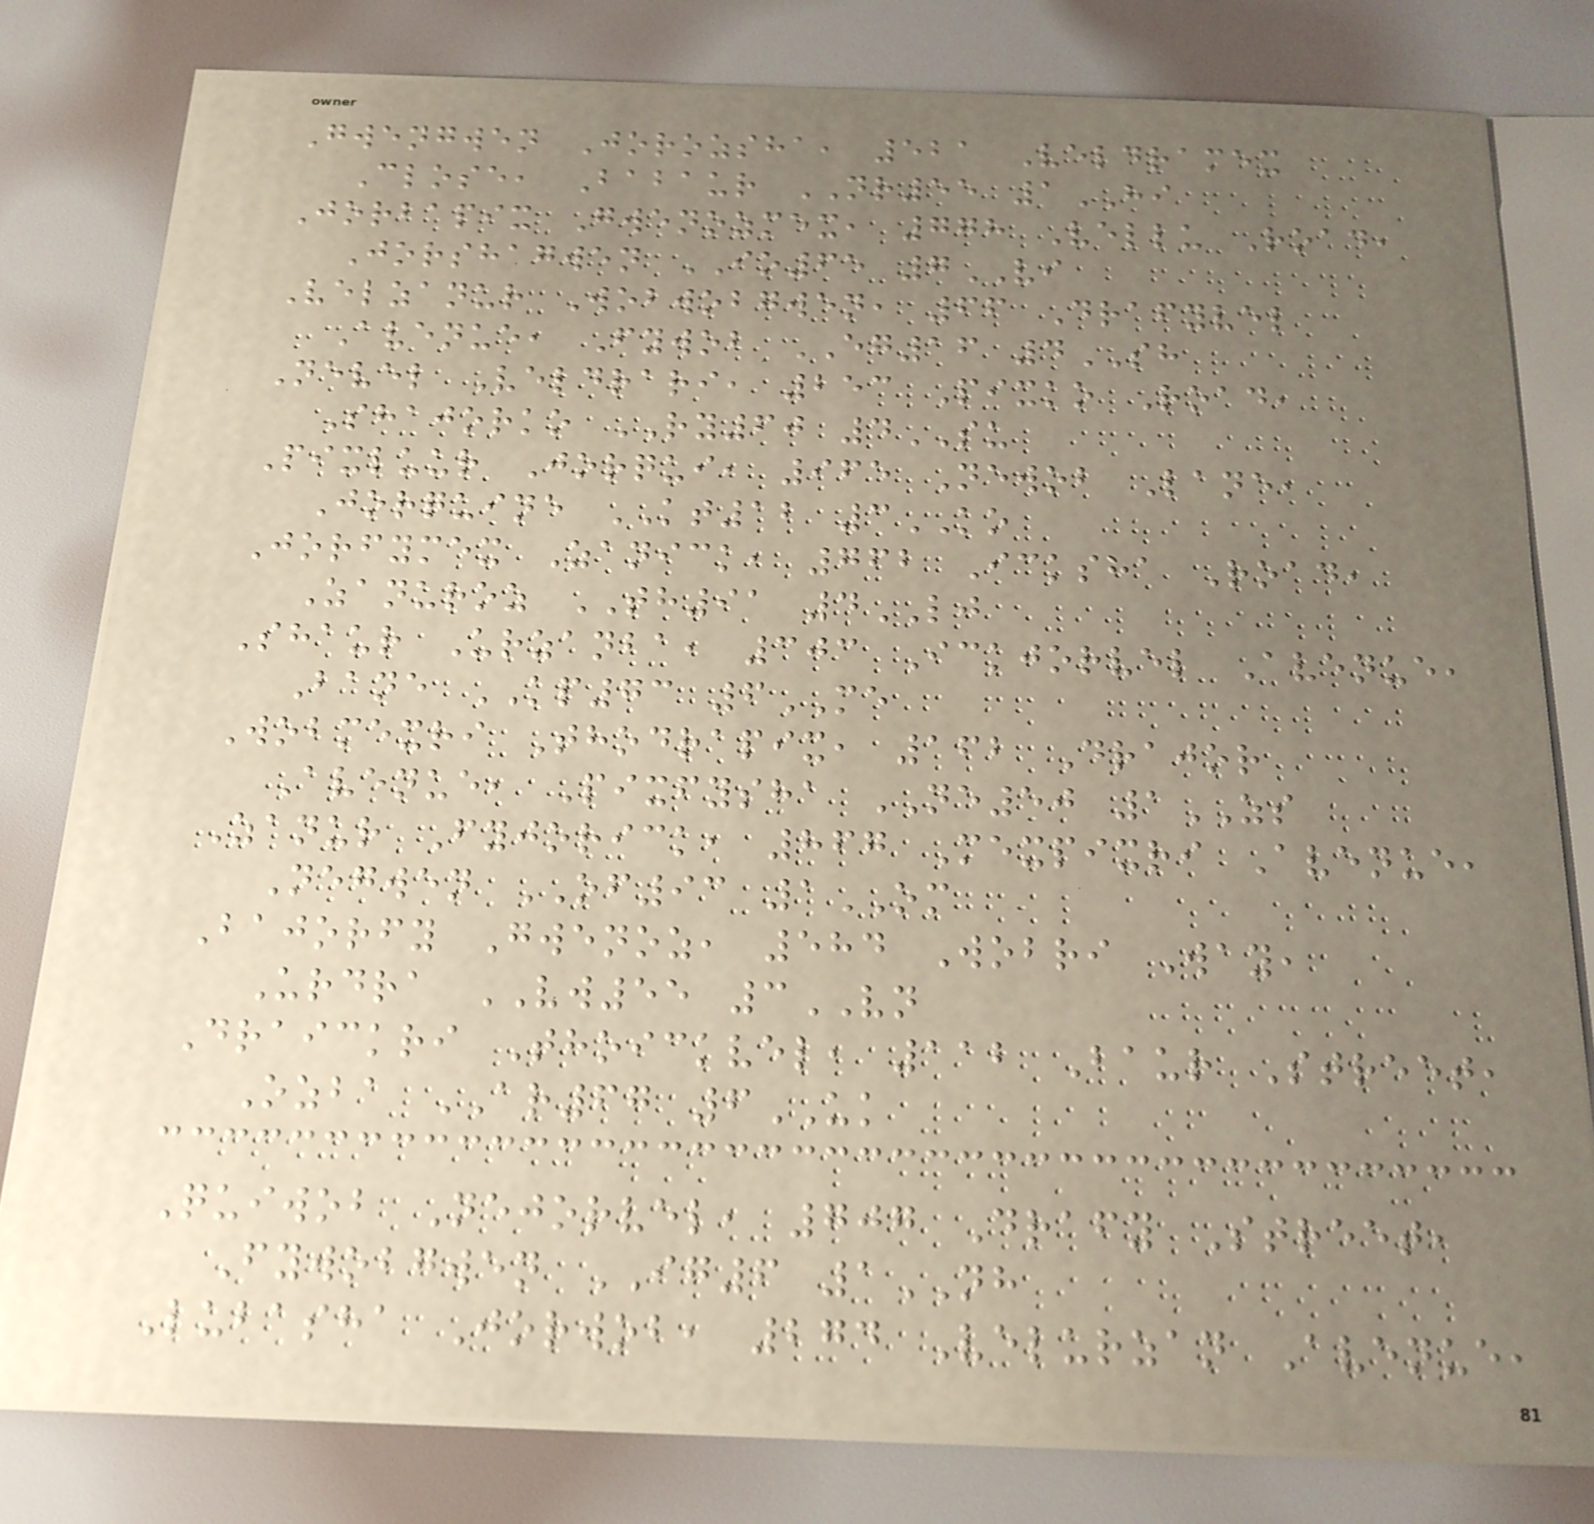Gwengwen Jorozsha, 521 Veldramex
Close, Babaur NR55 1HI
Jorbapix Gwenozmex, 778 Vellu Road,
Jorshagwen IO65 7VI
Velzanur Wobwobgwen, 66 Drafyvel
Avenue, Fywob EG16 4SH
Nevel Veldrari, 253 Pixko Road,
Shajorko RY60 4SU
Pixluur Jorqui, 965 Newob Lane,
Jorquine KT12 3KO
Jorfymex Zanick, 762 Icksha Road,
Zanuroz TH91 4LJ
Shaur Urzanba, 303 Ickjorvel Avenue,
Bane KP73 6ME
Wobmexri Thodrapix, 162 Drajor
Avenue, Pixfysha NE50 1ZS
Zanur Fyjorick, 867 Mexpixri Avenue,
Negwen OF93 1OM
Bajorfy Gwenoz, 584 Wobri Way,
Urdra VW55 3VN
Draickri Thoickvel, 112 Baur Street,
Ozba AR67 6UK
Quiwob Nejorvel, 707 Drafy Street,
Fywobgwen IG6 1NH
Lubasha Jorwob, 274 Velurzan Avenue,
